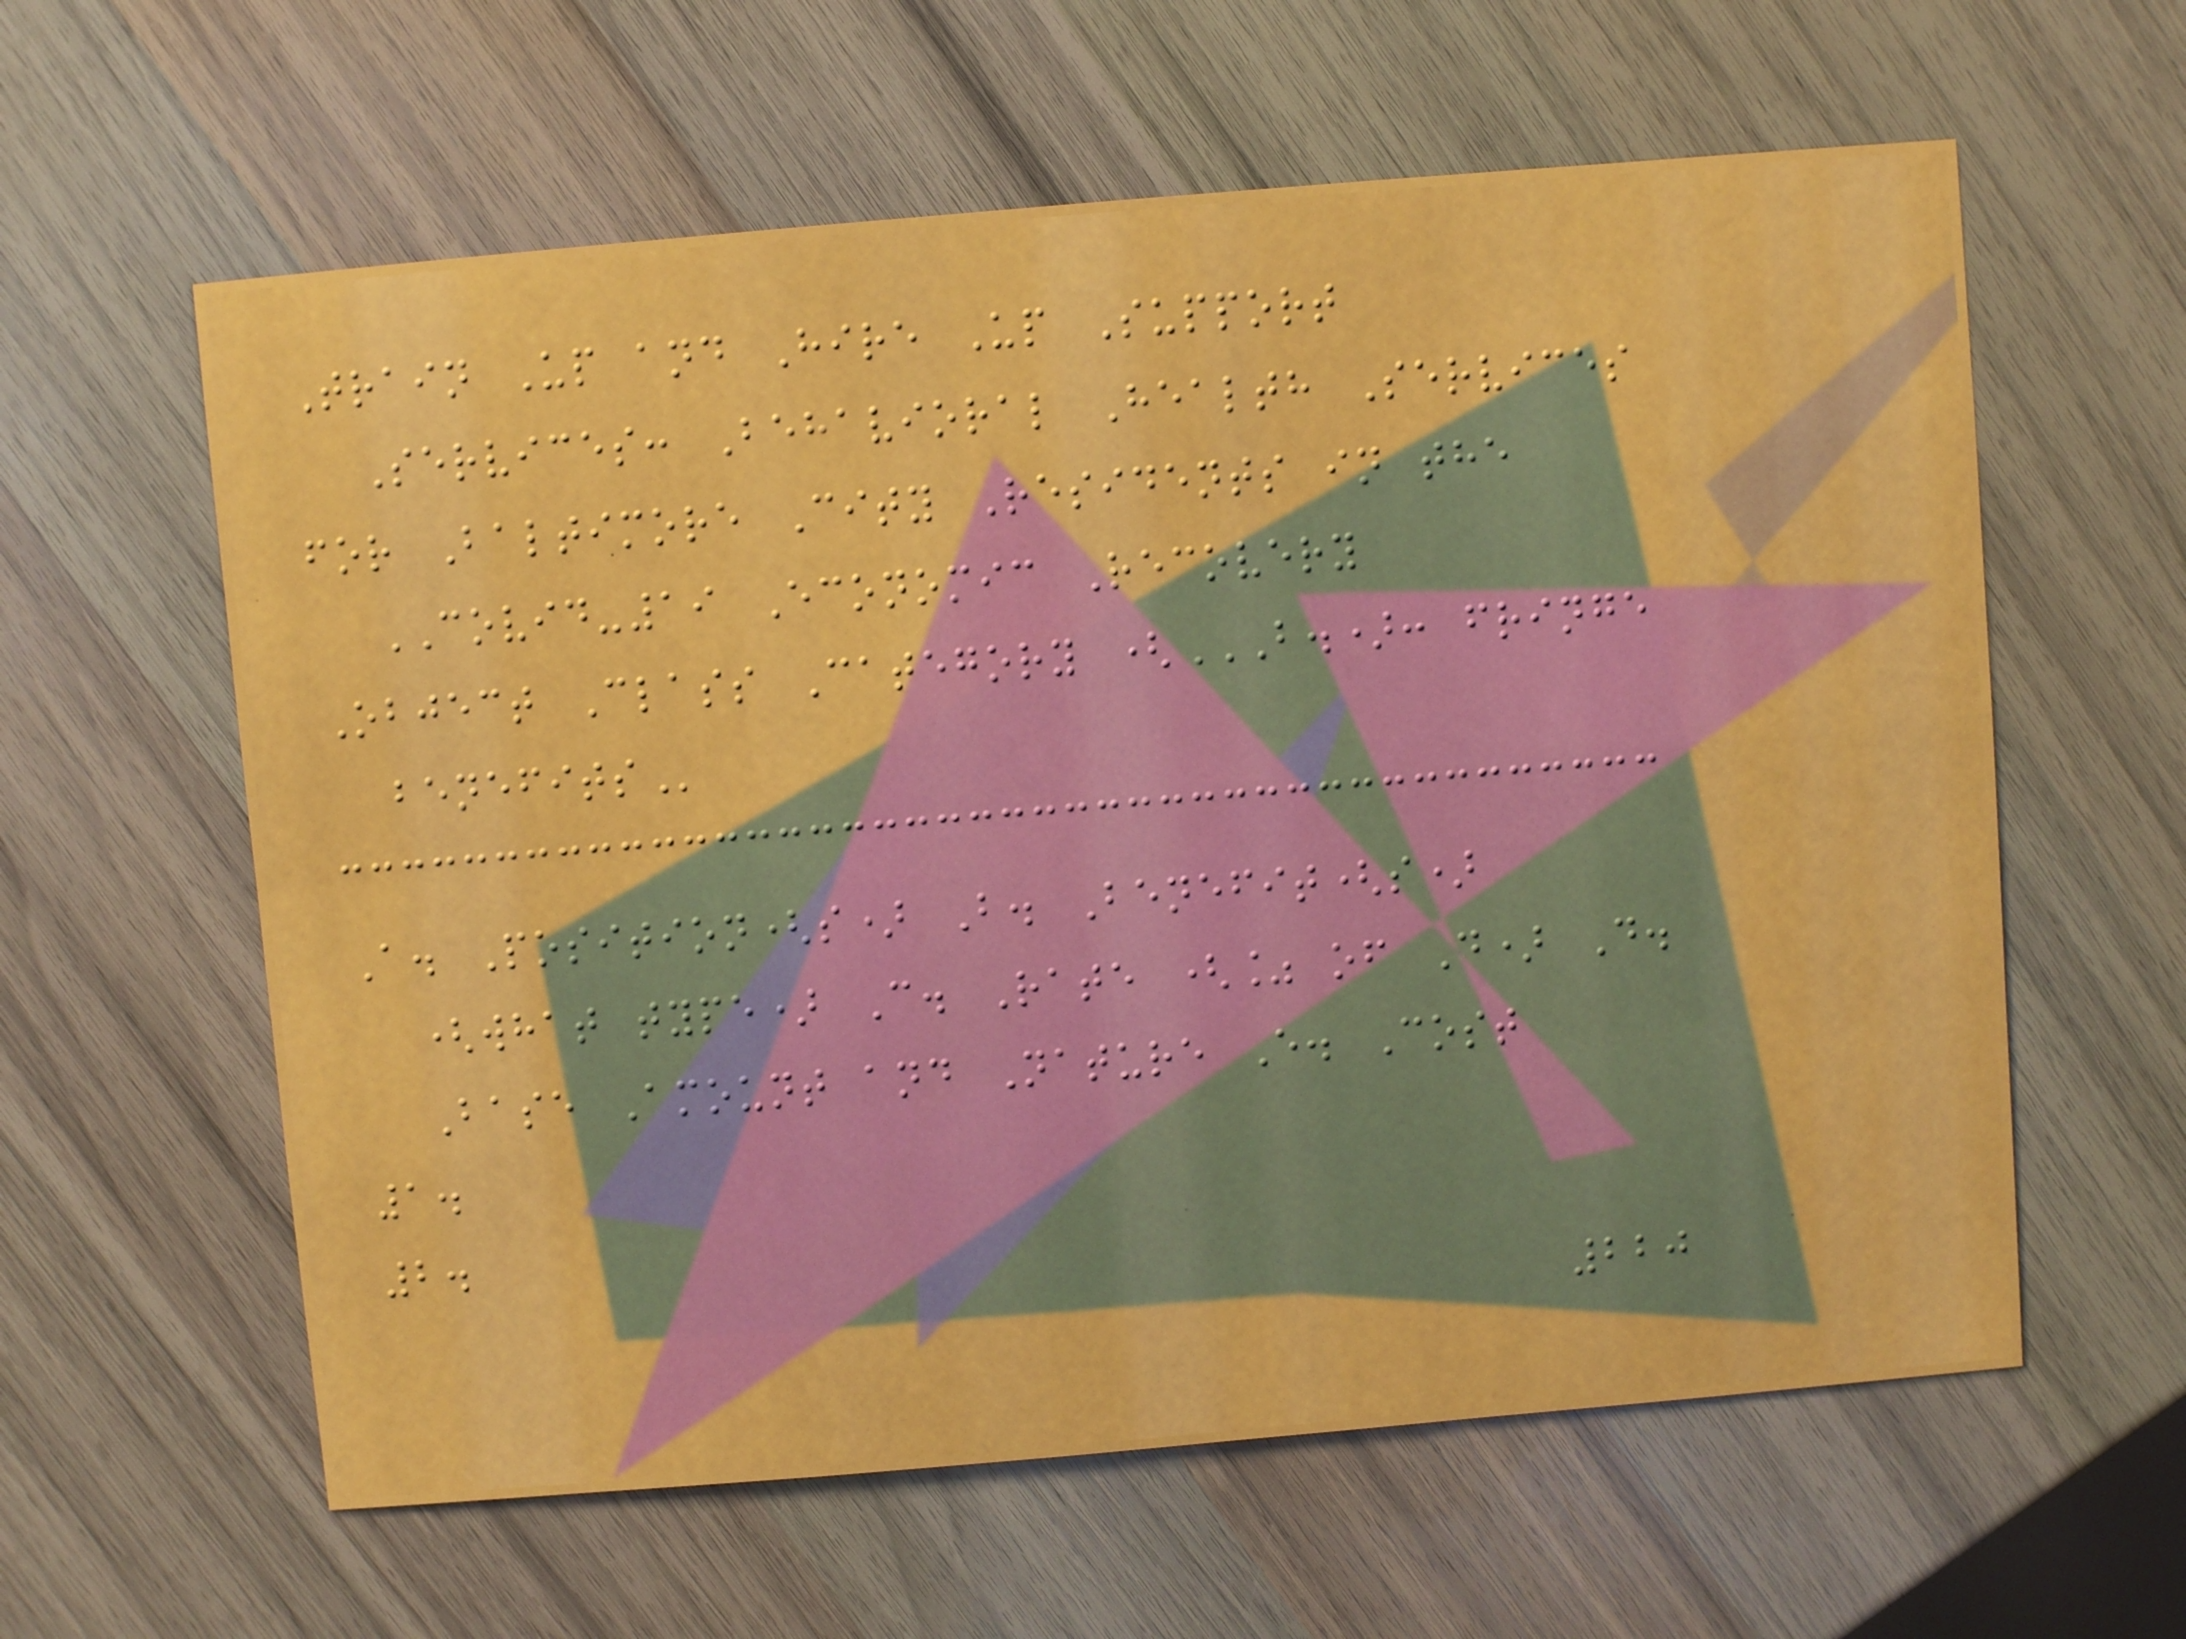Train Up and Hire Up Support
Services: Behavioral Health Services
for Baltimore City Residents in the
COVID-19 Economic Recovery
Object Class Category (B.): FRINGE
BENEFITS
A. Position(s) B. Benefit(s)
(what type) C. Rate (% of D) D.
Base Amount and Nature E. Cost
1.
2.
220
